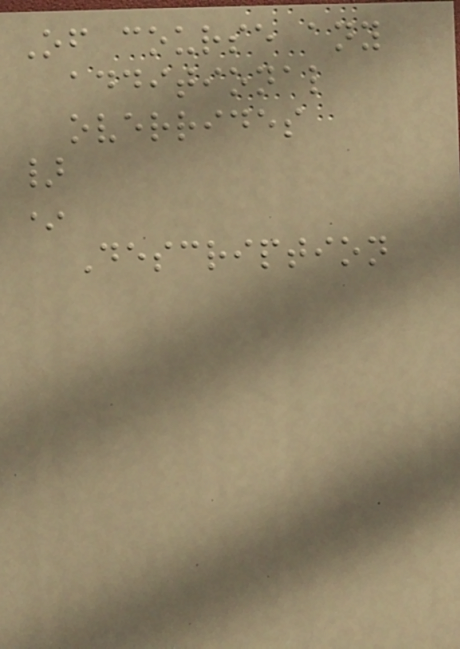Of course any
additional
overrides
}
*
Description
